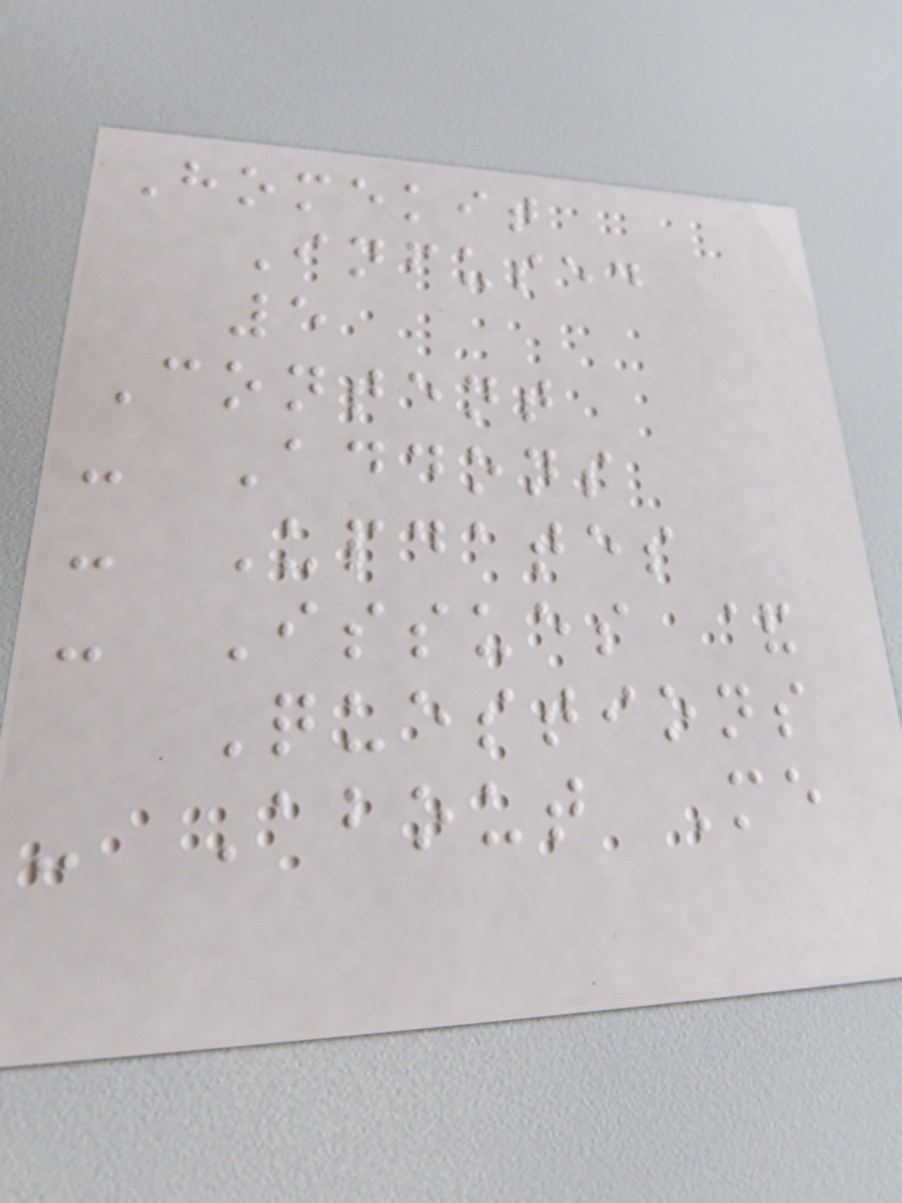Homekit
Infused
5
Content
- Addons
- Updates
- Issues &
Questions
- About Me
